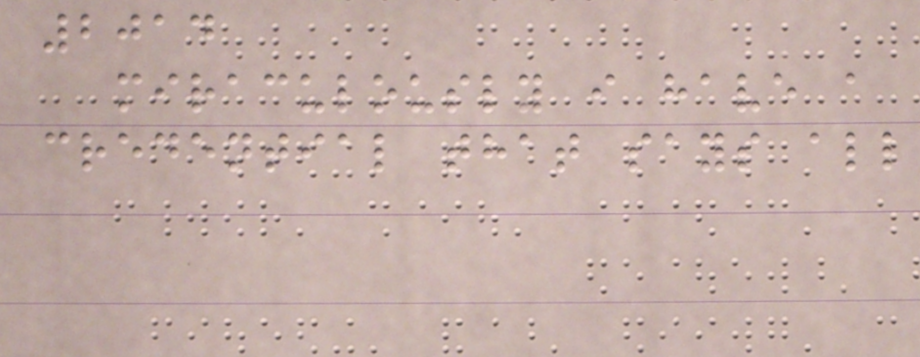2014
miraculously i have a
credential that says all
